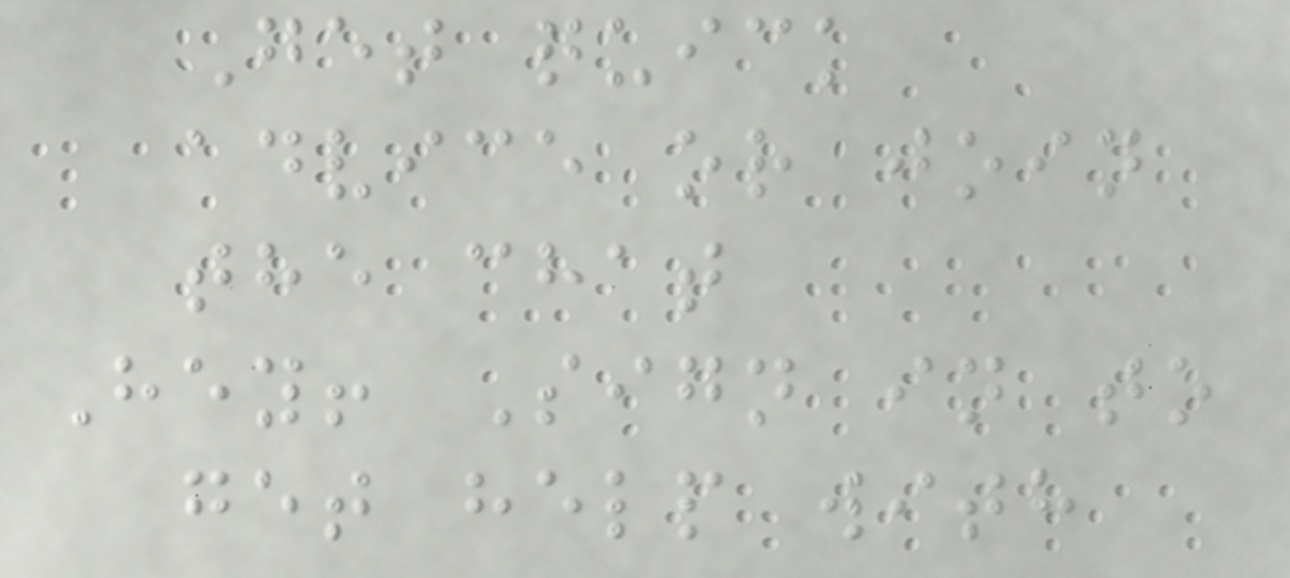Get quick
advice or join
the chat
Hey! Sign in to
get help with
